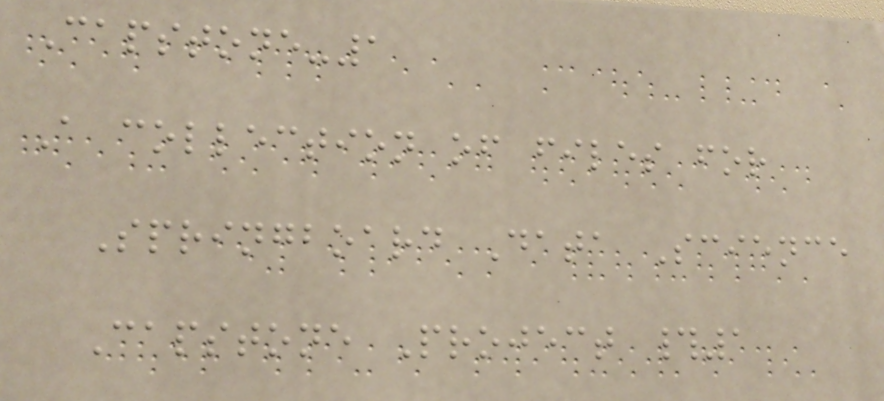Capstone-1
A collection of files for
Springboard Data Science
Capstone Project #1
